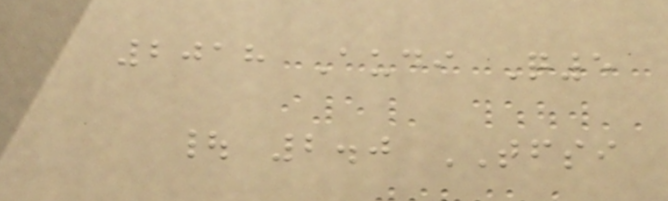2018 Audi Q5
| 2.0 TFSI
